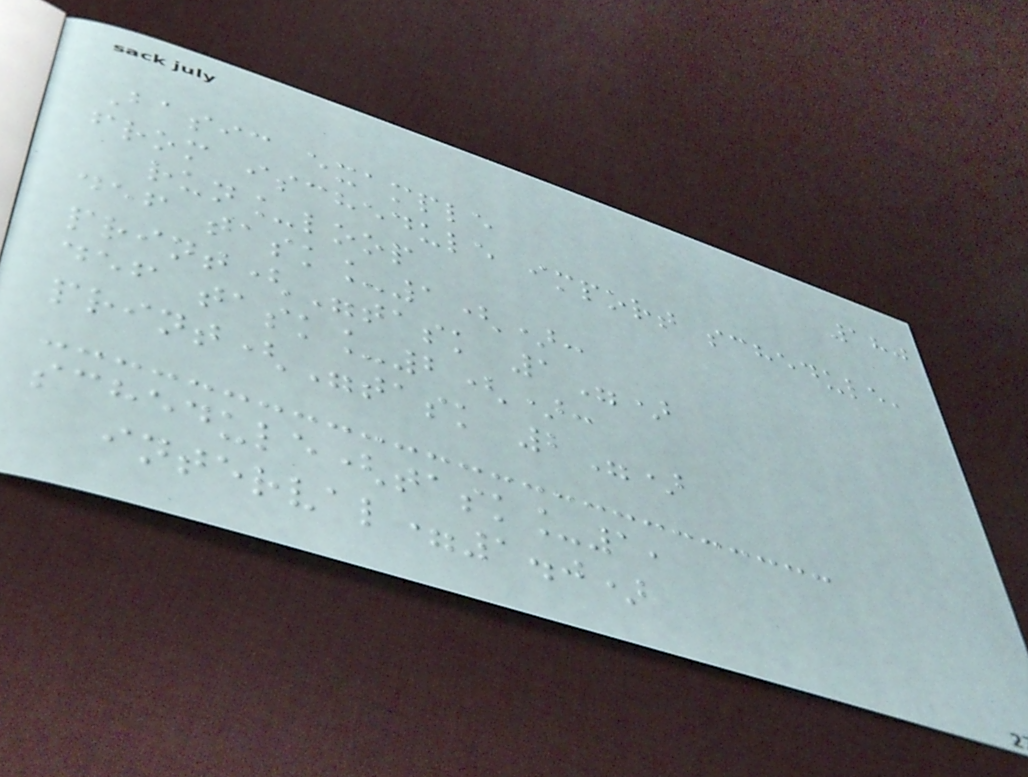180
Basic example
from ischedule import schedule,
run_loop
def task_1():
print("task 1")
def task_2():
print("task 2")
schedule(task_1,
interval=1.0)
